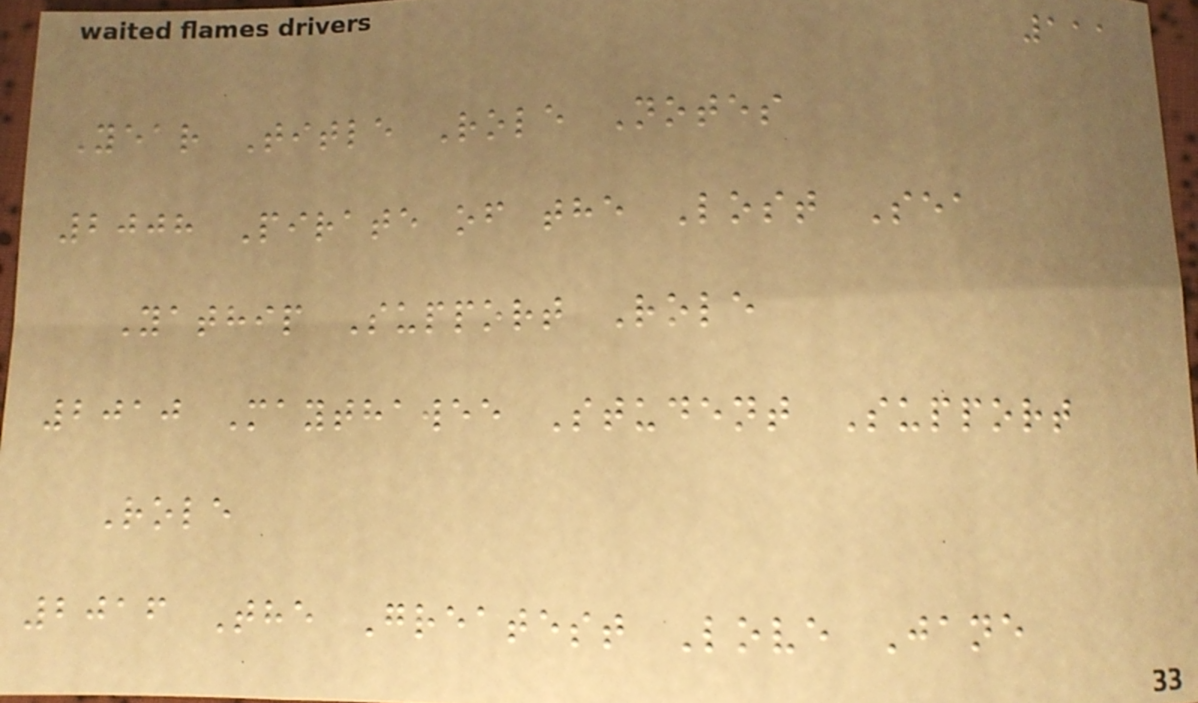111
Year Title Role Notes
2008 Pirate of the Lost Sea
Yathip Support Role
2010 Maythawee Student Support
Role
2016 The Greatest Love Jane
